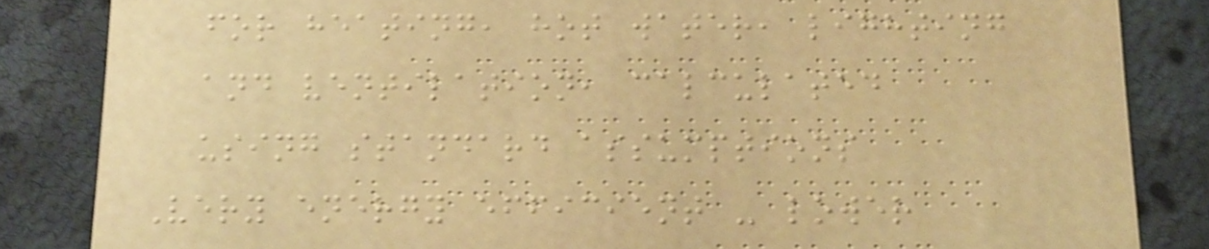for heating, hot water, lighting
and ventilation, calculated
using standard assumptions
Very energy efficient - lower
